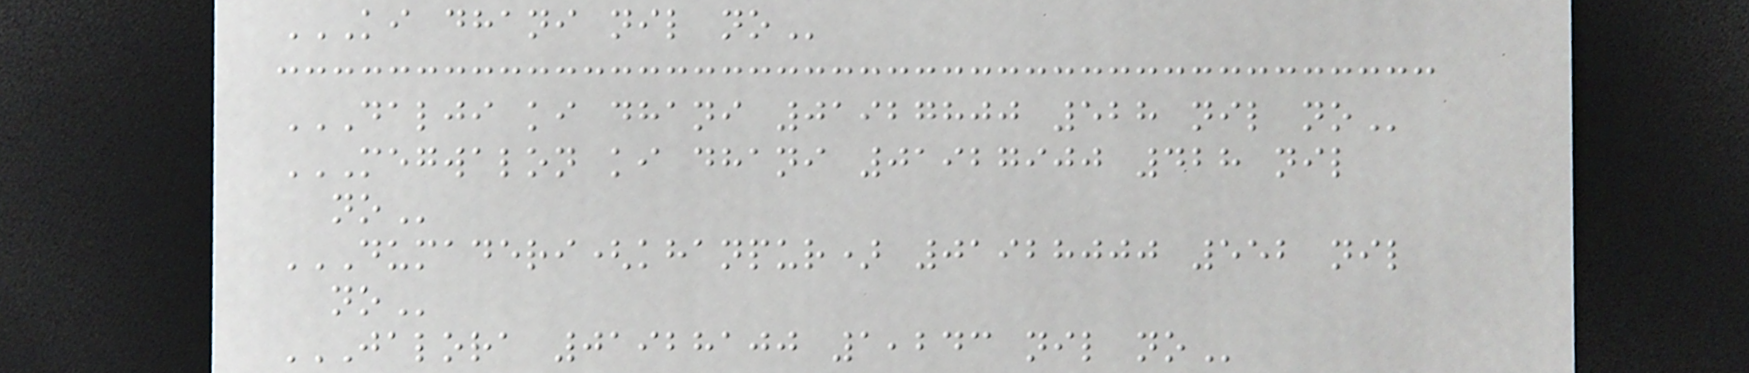KI DHANI NIL NO
DALJI KI DHANI 01927800 528 NIL NO
MEGWALON KI DHANI 01927900 428 NIL
NO
DUMADERI(KHANPUR) 01928000 552 NIL
NO
JALORA 01928100 1,243 NIL NO
